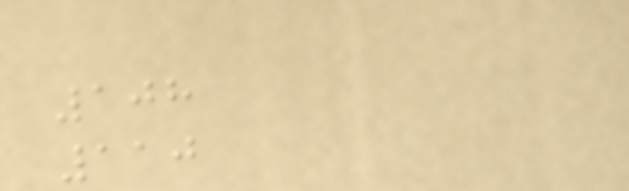108
110
